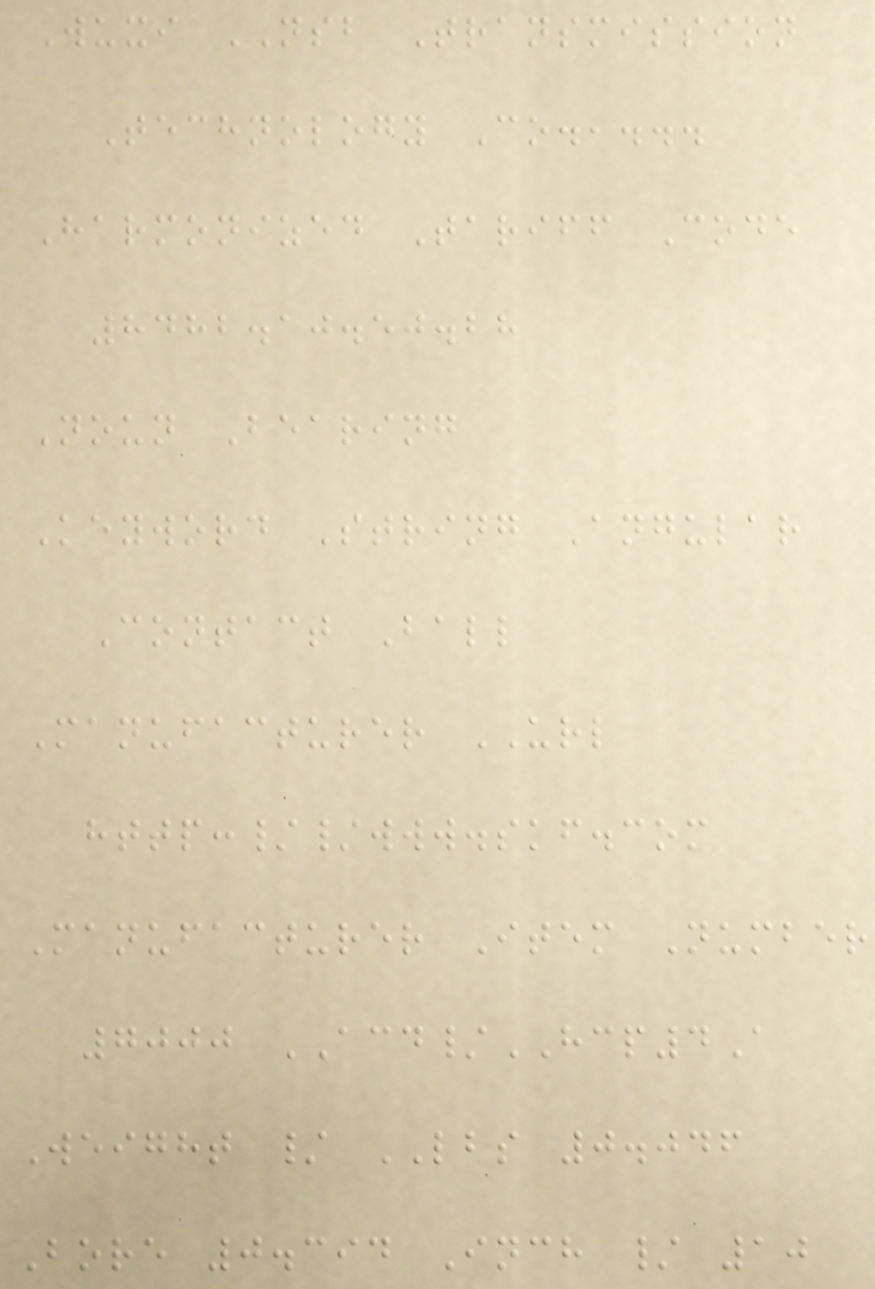Wuxi NSB Transmission
Technology Co.,...
Harmonized Tariff Code
8482.10.50.28
Noun Bearing
Keyword String Angular
Contact Ball
Manufacturer URL
http://www.skf.com
Manufacturer Item Number
7000 ACD/HCP4A
Weight / LBS 0.046
Bore 0.394 Inch / 10
